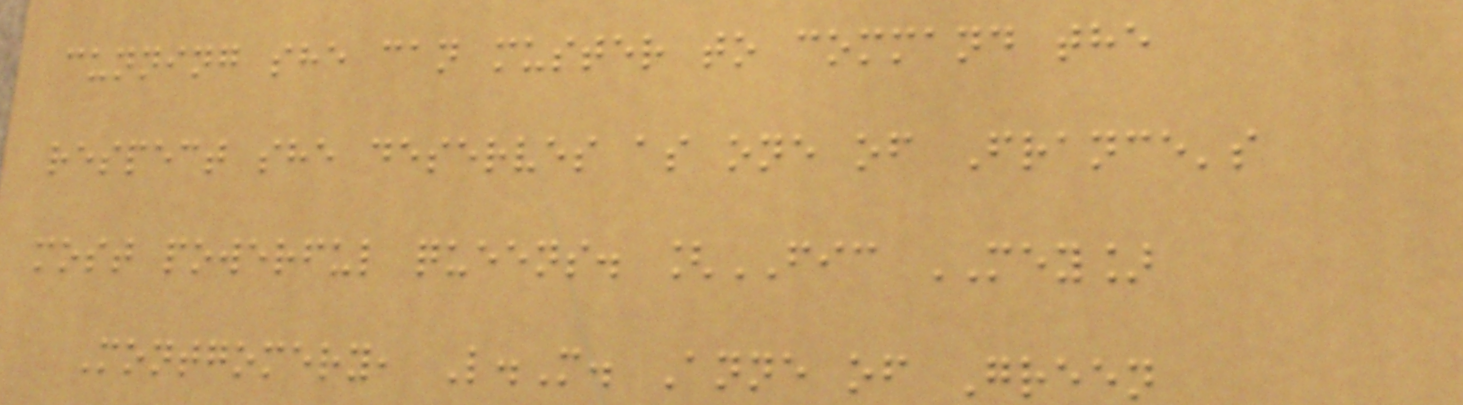cunning she can muster to command the
respect she deserves as one of France's
most powerful queens. [FIC MEY]
Montgomery, L.M. Anne of Green
